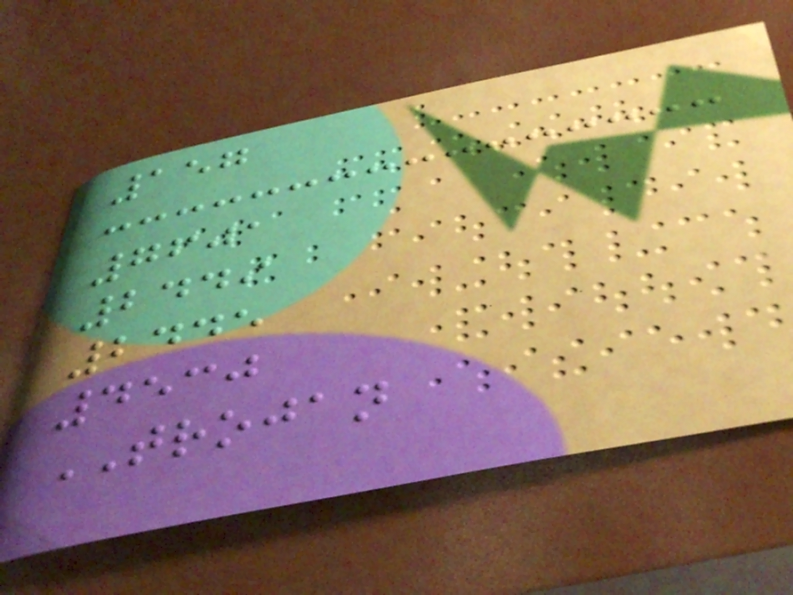157
7601
2449
2445
4530
TROJAN
